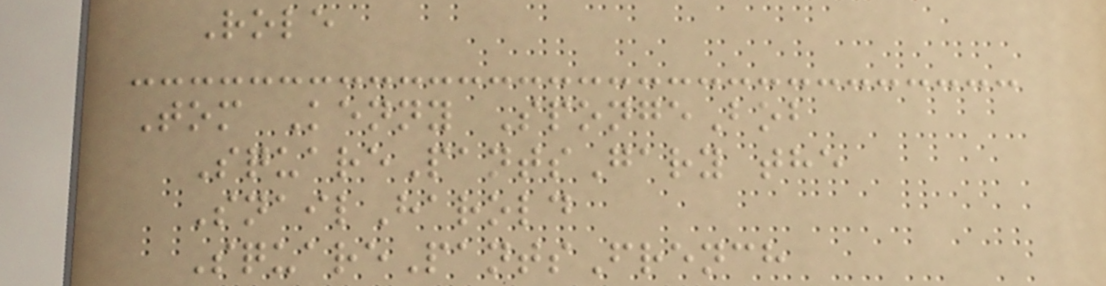Role
Tom Kenny SpongeBob
SquarePantsGary the
SnailHarold
SquarePantsFrench
